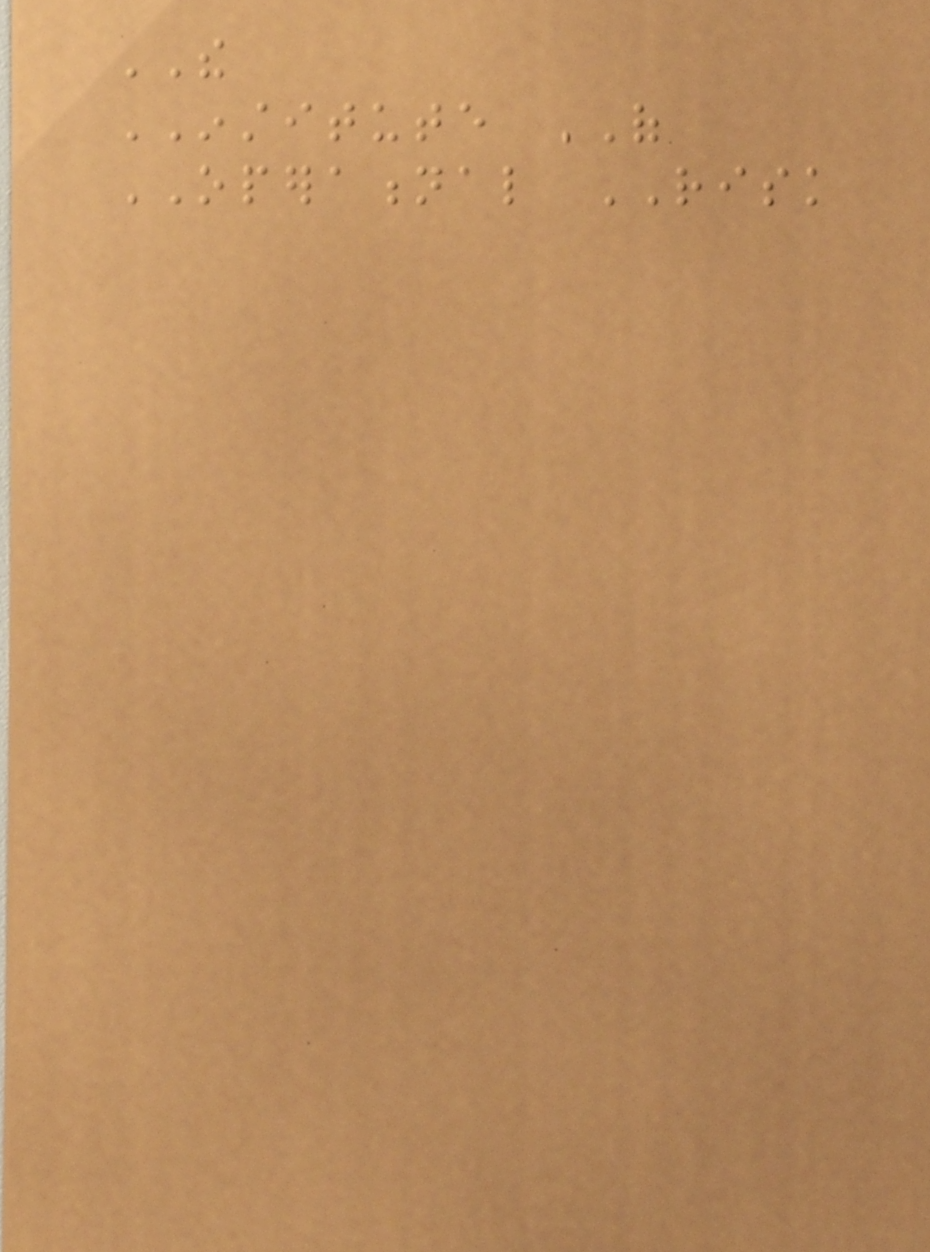THE
INSTITUTE OF
OPERATIONAL RISK
